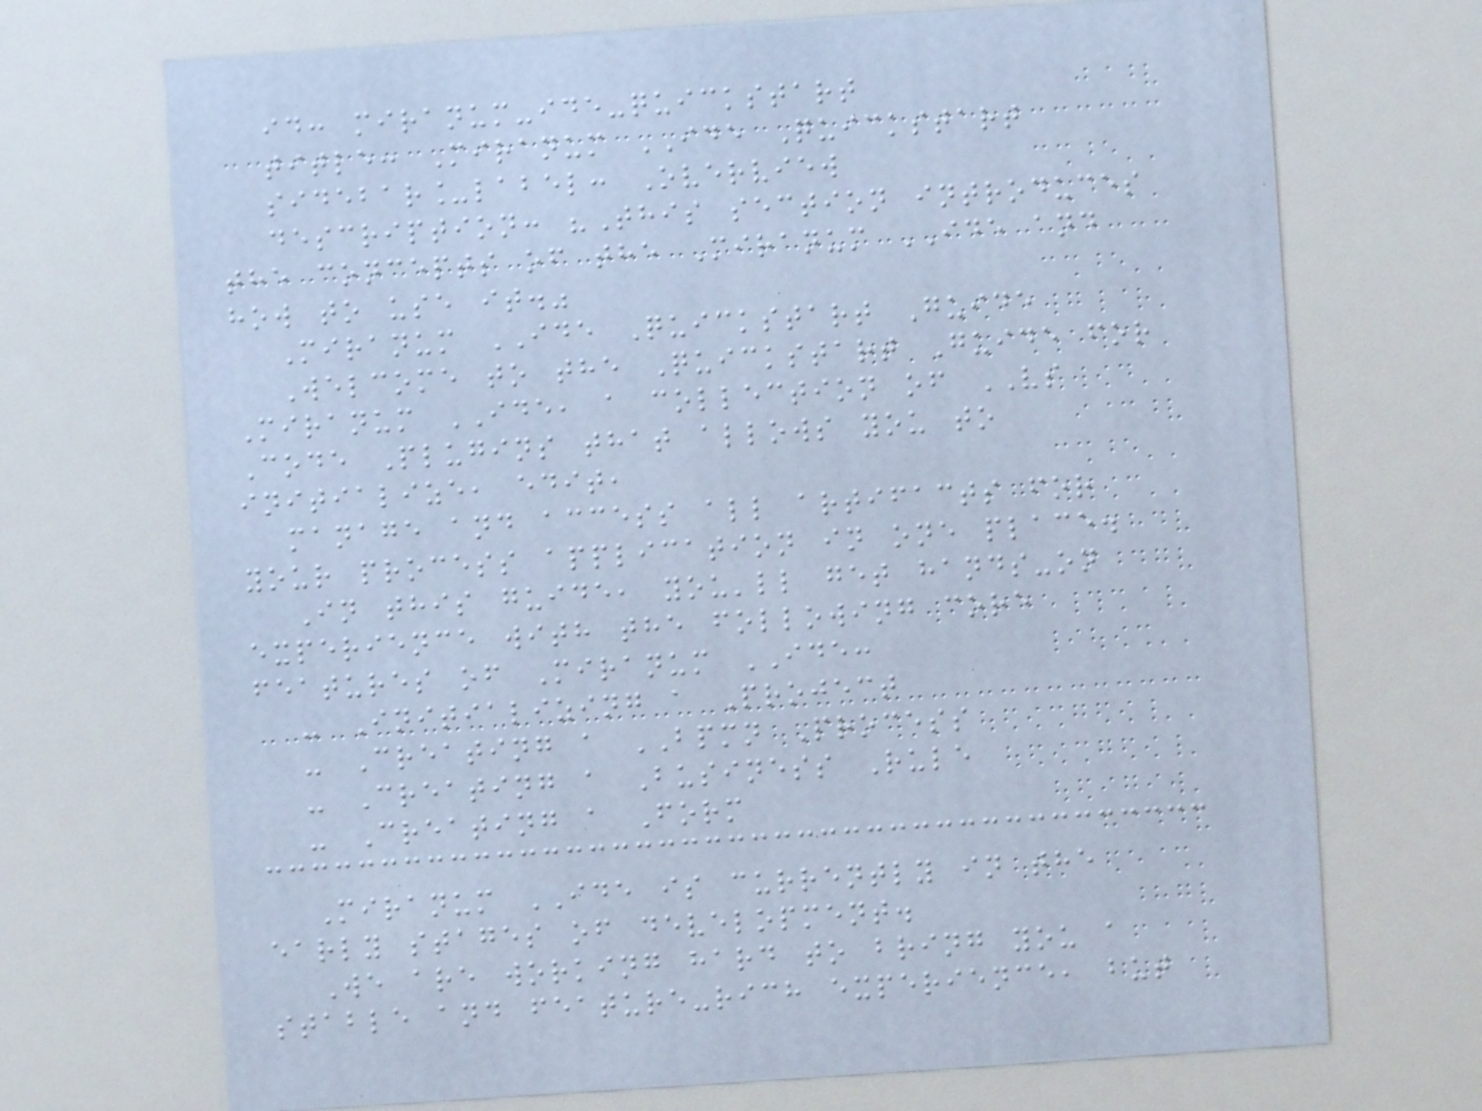id: miranum-ide-quickstart
title: Miranum IDE Quickstart
sidebar_label: Overview
description: "This section introduces
the concepts of the Miranum IDE and
how to use it."
Miranum IDE Quickstart Guide
Welcome to the Quickstart Guide for
Miranum IDE, a collection of VS
Code Plugins that allows you to
initialize, edit,
manage and access all artifacts for
your process application in one place.
In this guide, you'll get hands-on
experience with the following core
features of Miranum IDE:
- Initializing a Project
- Creating a BPMN Process
- Creating a Business Rule
- Creating a Form
Miranum IDE is currently in the
early stages of development.
We are working hard to bring you a
stable and feature-rich experience, but
